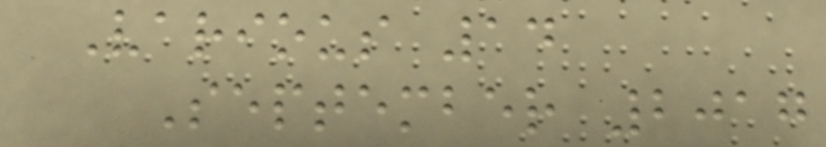Various 14
September 2017
